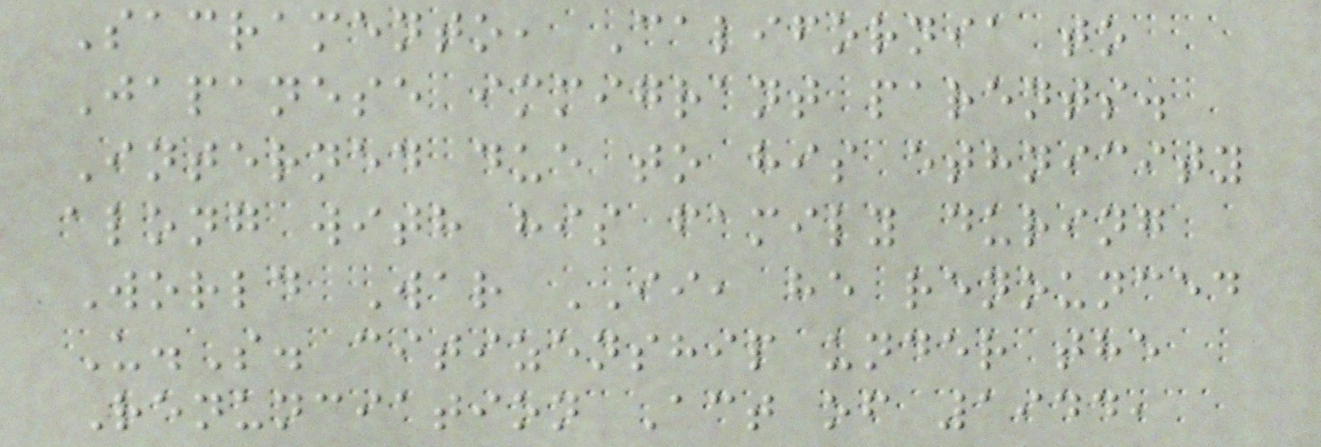Sacramento, California to
Japanese immigrant parents.
Interned due to his ethnicity
along with his family during
World War II, he renounced
U.S. citizenship under the
Renunciation Act of 1944,
